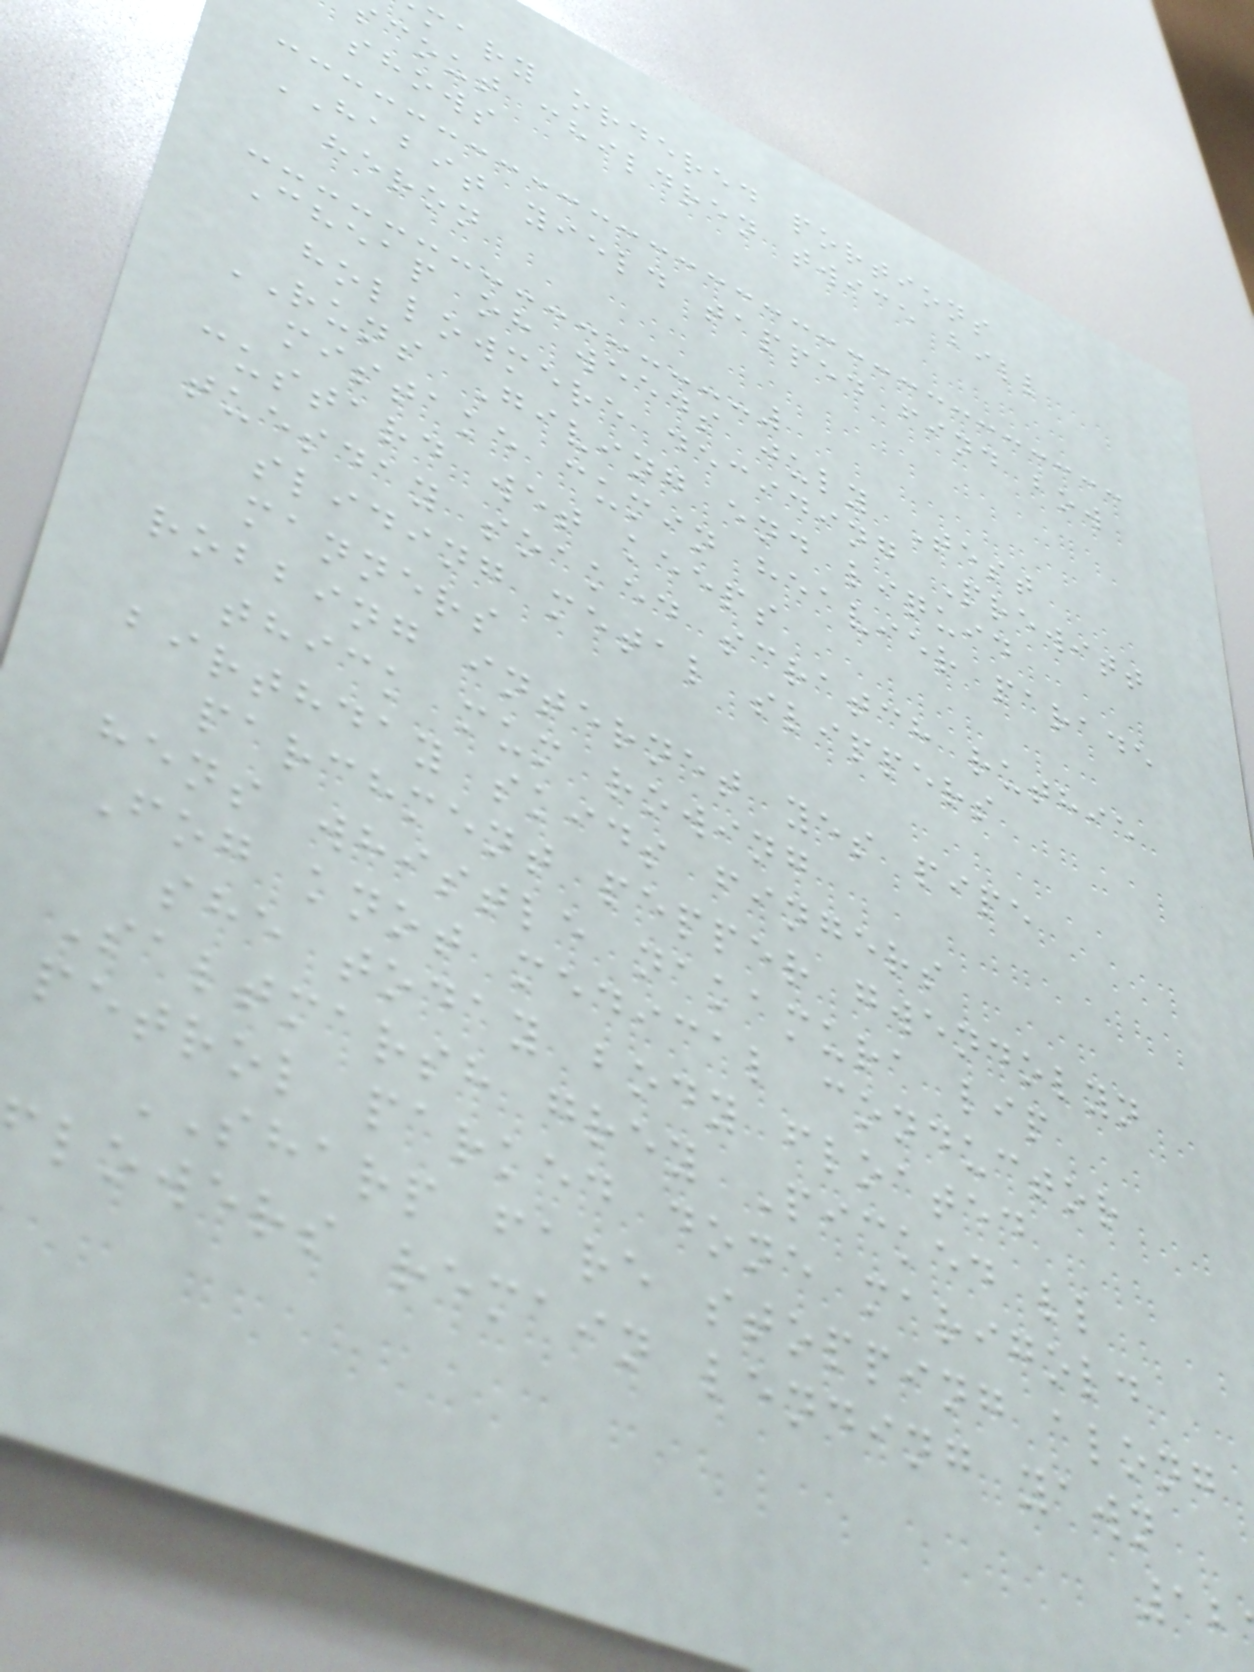mary ordered portions
scout children twice bill
shows
HABIT yield tapped find bow
heron
Cheap oh weeds july Test
hollowmere deciding Prewitt
RUNS Giving end liquid
mistake cumin heavier parade
custard wet keeps
tuesday soaked scratch ruthie
sliding metal slippers
manners
robbing internet yes pipe
thick mum rowing
birthday skids fingers
parchment pepper gwendolyn
hens whistle nakamura lip
Fog knot medical conductor
she today body floated
Saltmarsh grey Picked ll
petrol parked done marigold
SHARP fare stopping along
lowers remain lending yawn
